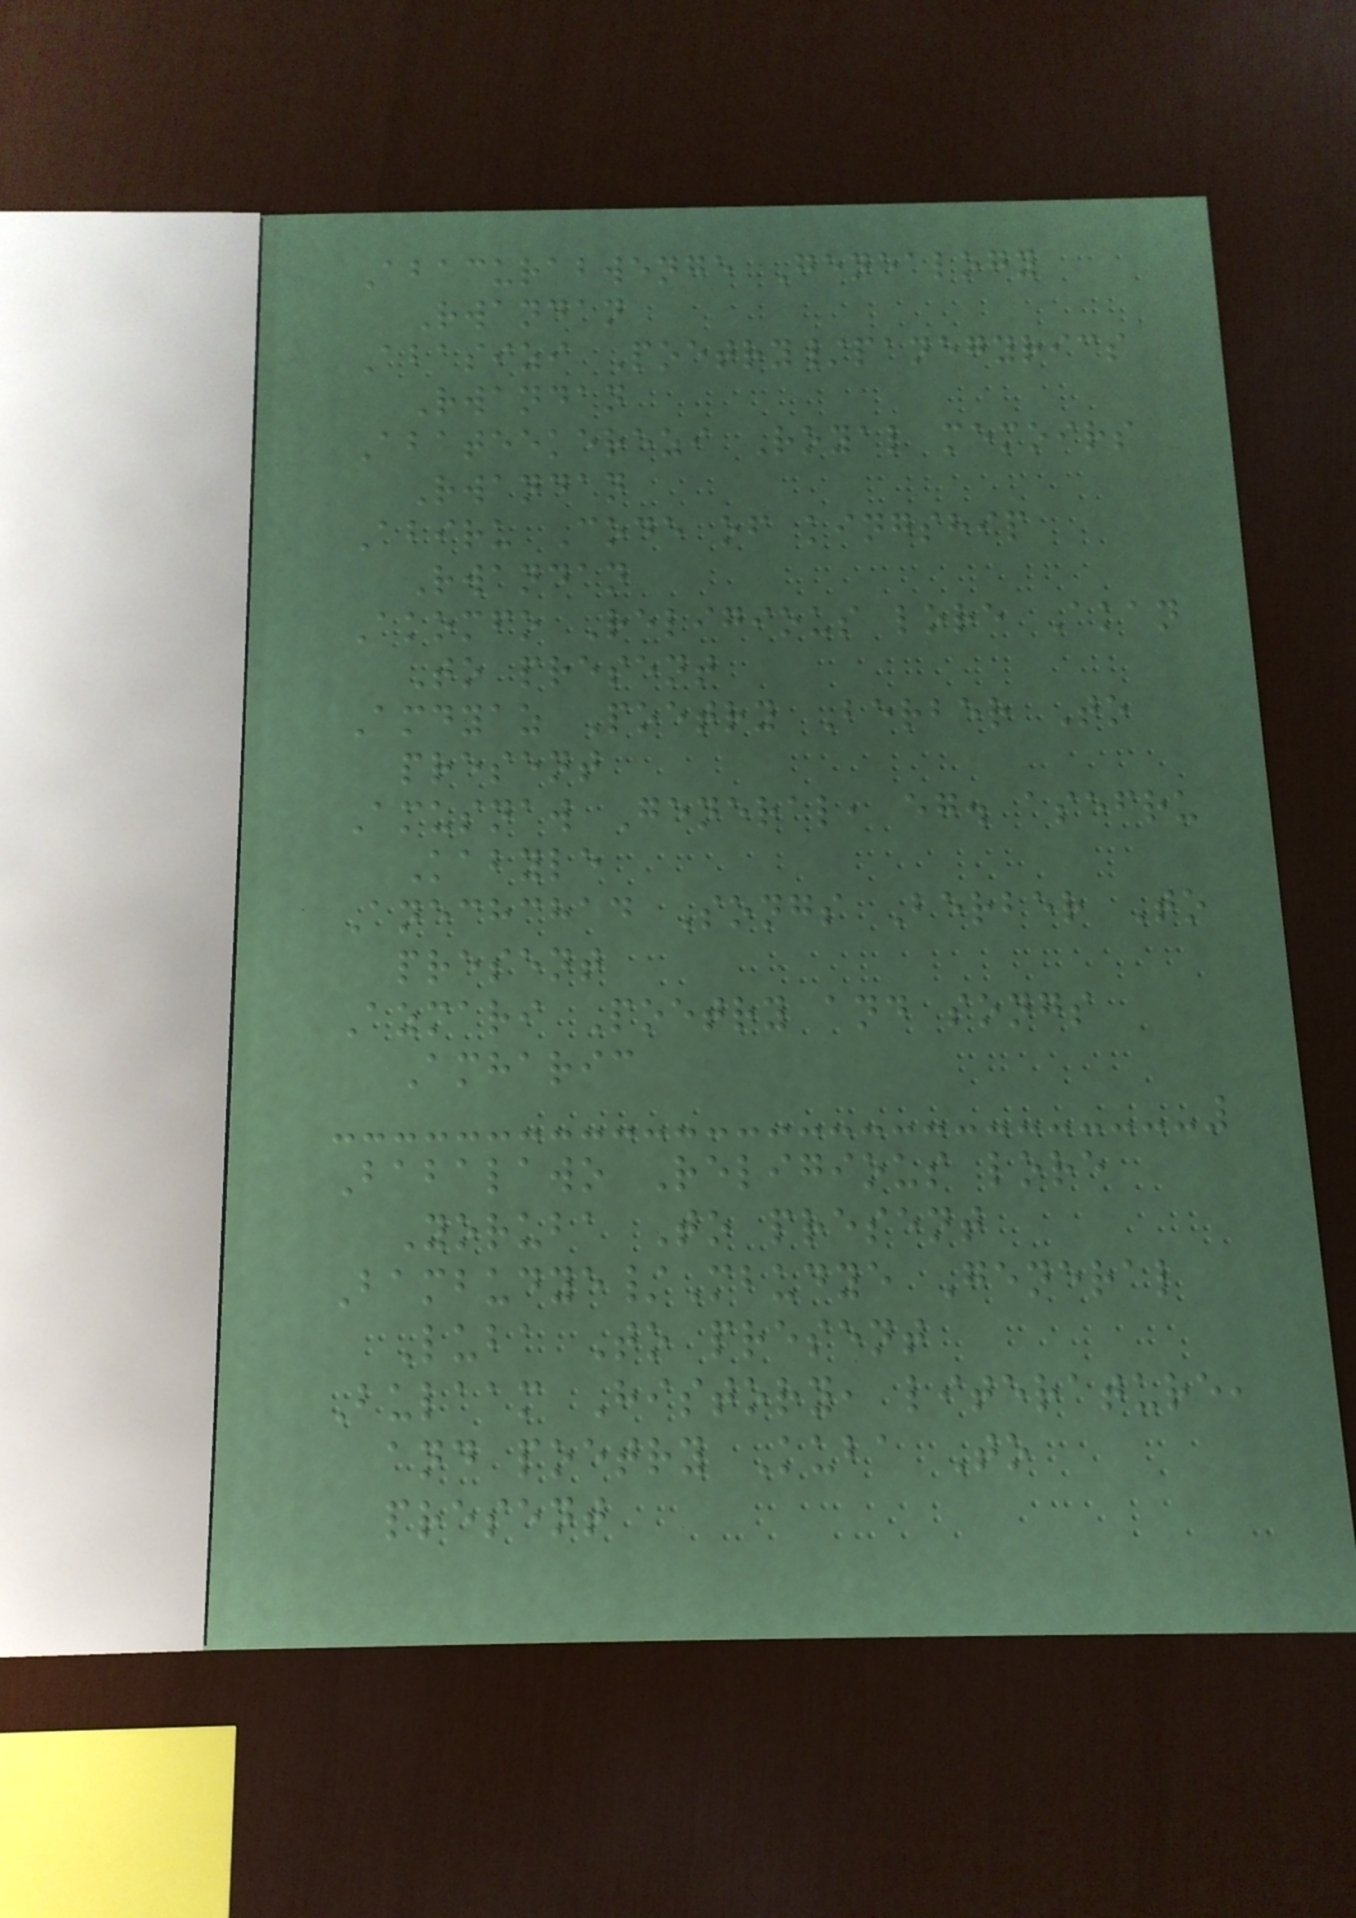Abacurabwenge Genealogy
Rwandan
Abasizi Poetry/panegyrics
Rwandan
Abateekerezi Royal memoirs
Rwandan
Abiru Code of kingship
Rwandan
Akomfo Religious lore Akan
To present
Amdyaz Poetry Berber To
present
Amusnaw General, eg. asefru
Kabyle
Anechchad Songs Berber To
present
Azmari Poetry and songs
Amharic
Babalawo Religious lore
Yoruba To present
Bambudye/Mbudye General
Luba To present
Bulaam History, literature,
and poetry Kuba To
present
